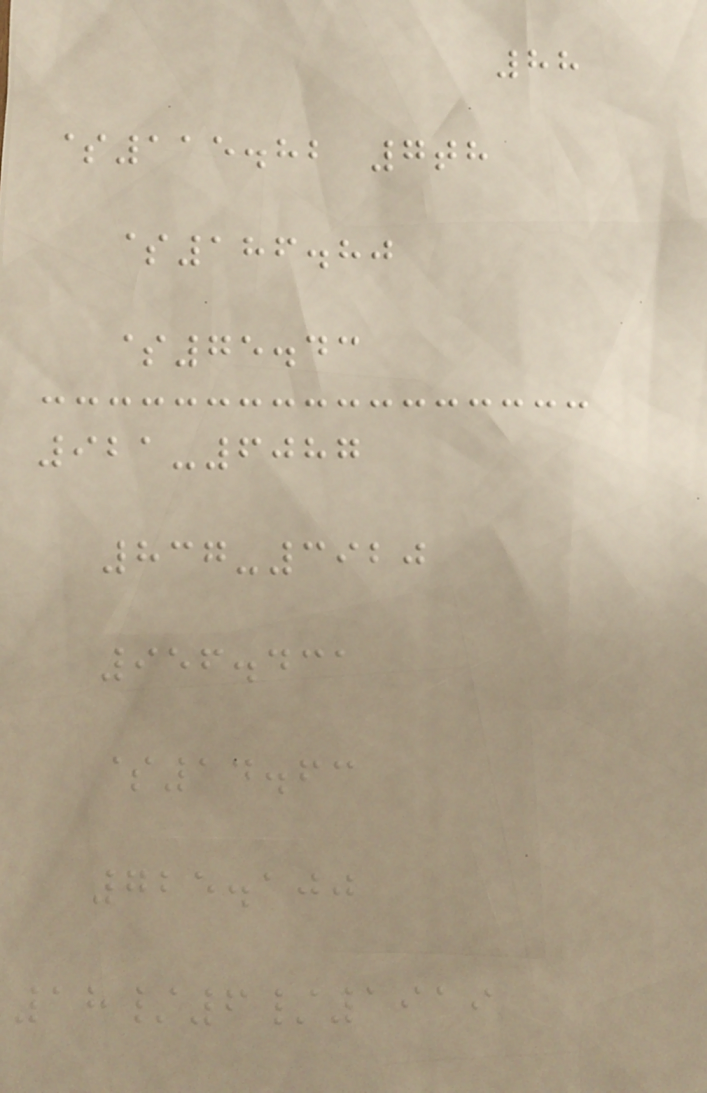88
$115.82 7th
$186.80
$75.43
921-6087
837-3920
956.431
$14.63
725.100
18/6/1919
